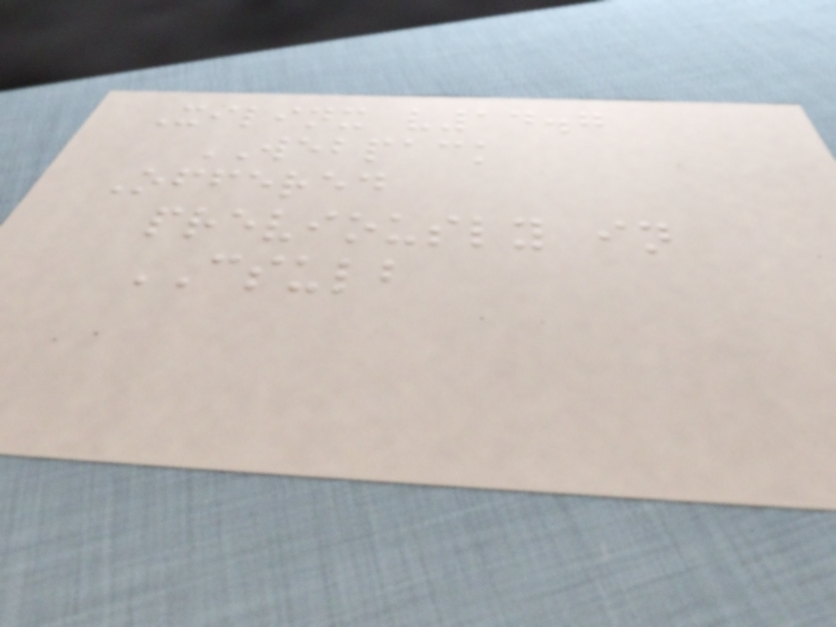Xilinx v14.7
WEBPACK
Offered
previously in
CSULB
